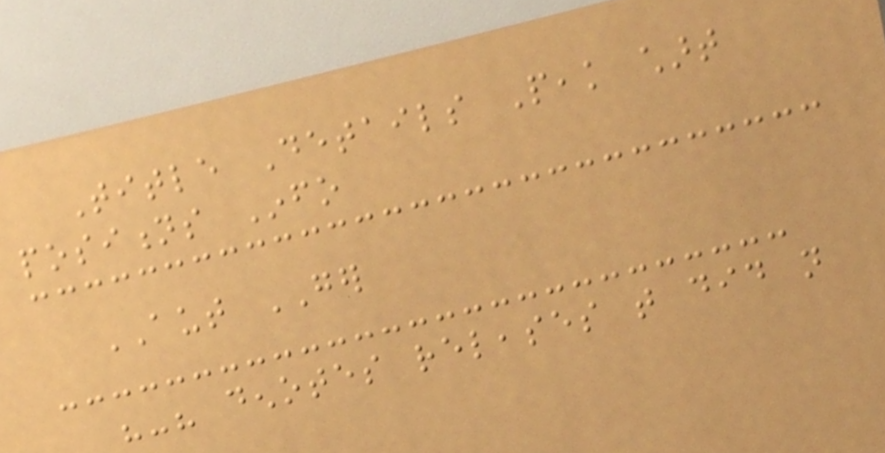Title Details Peak chart
positions Info
AUT GER
"-" denotes releases that did not
